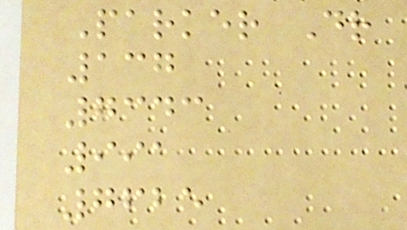Parker Dr
137
7343
991
7625
